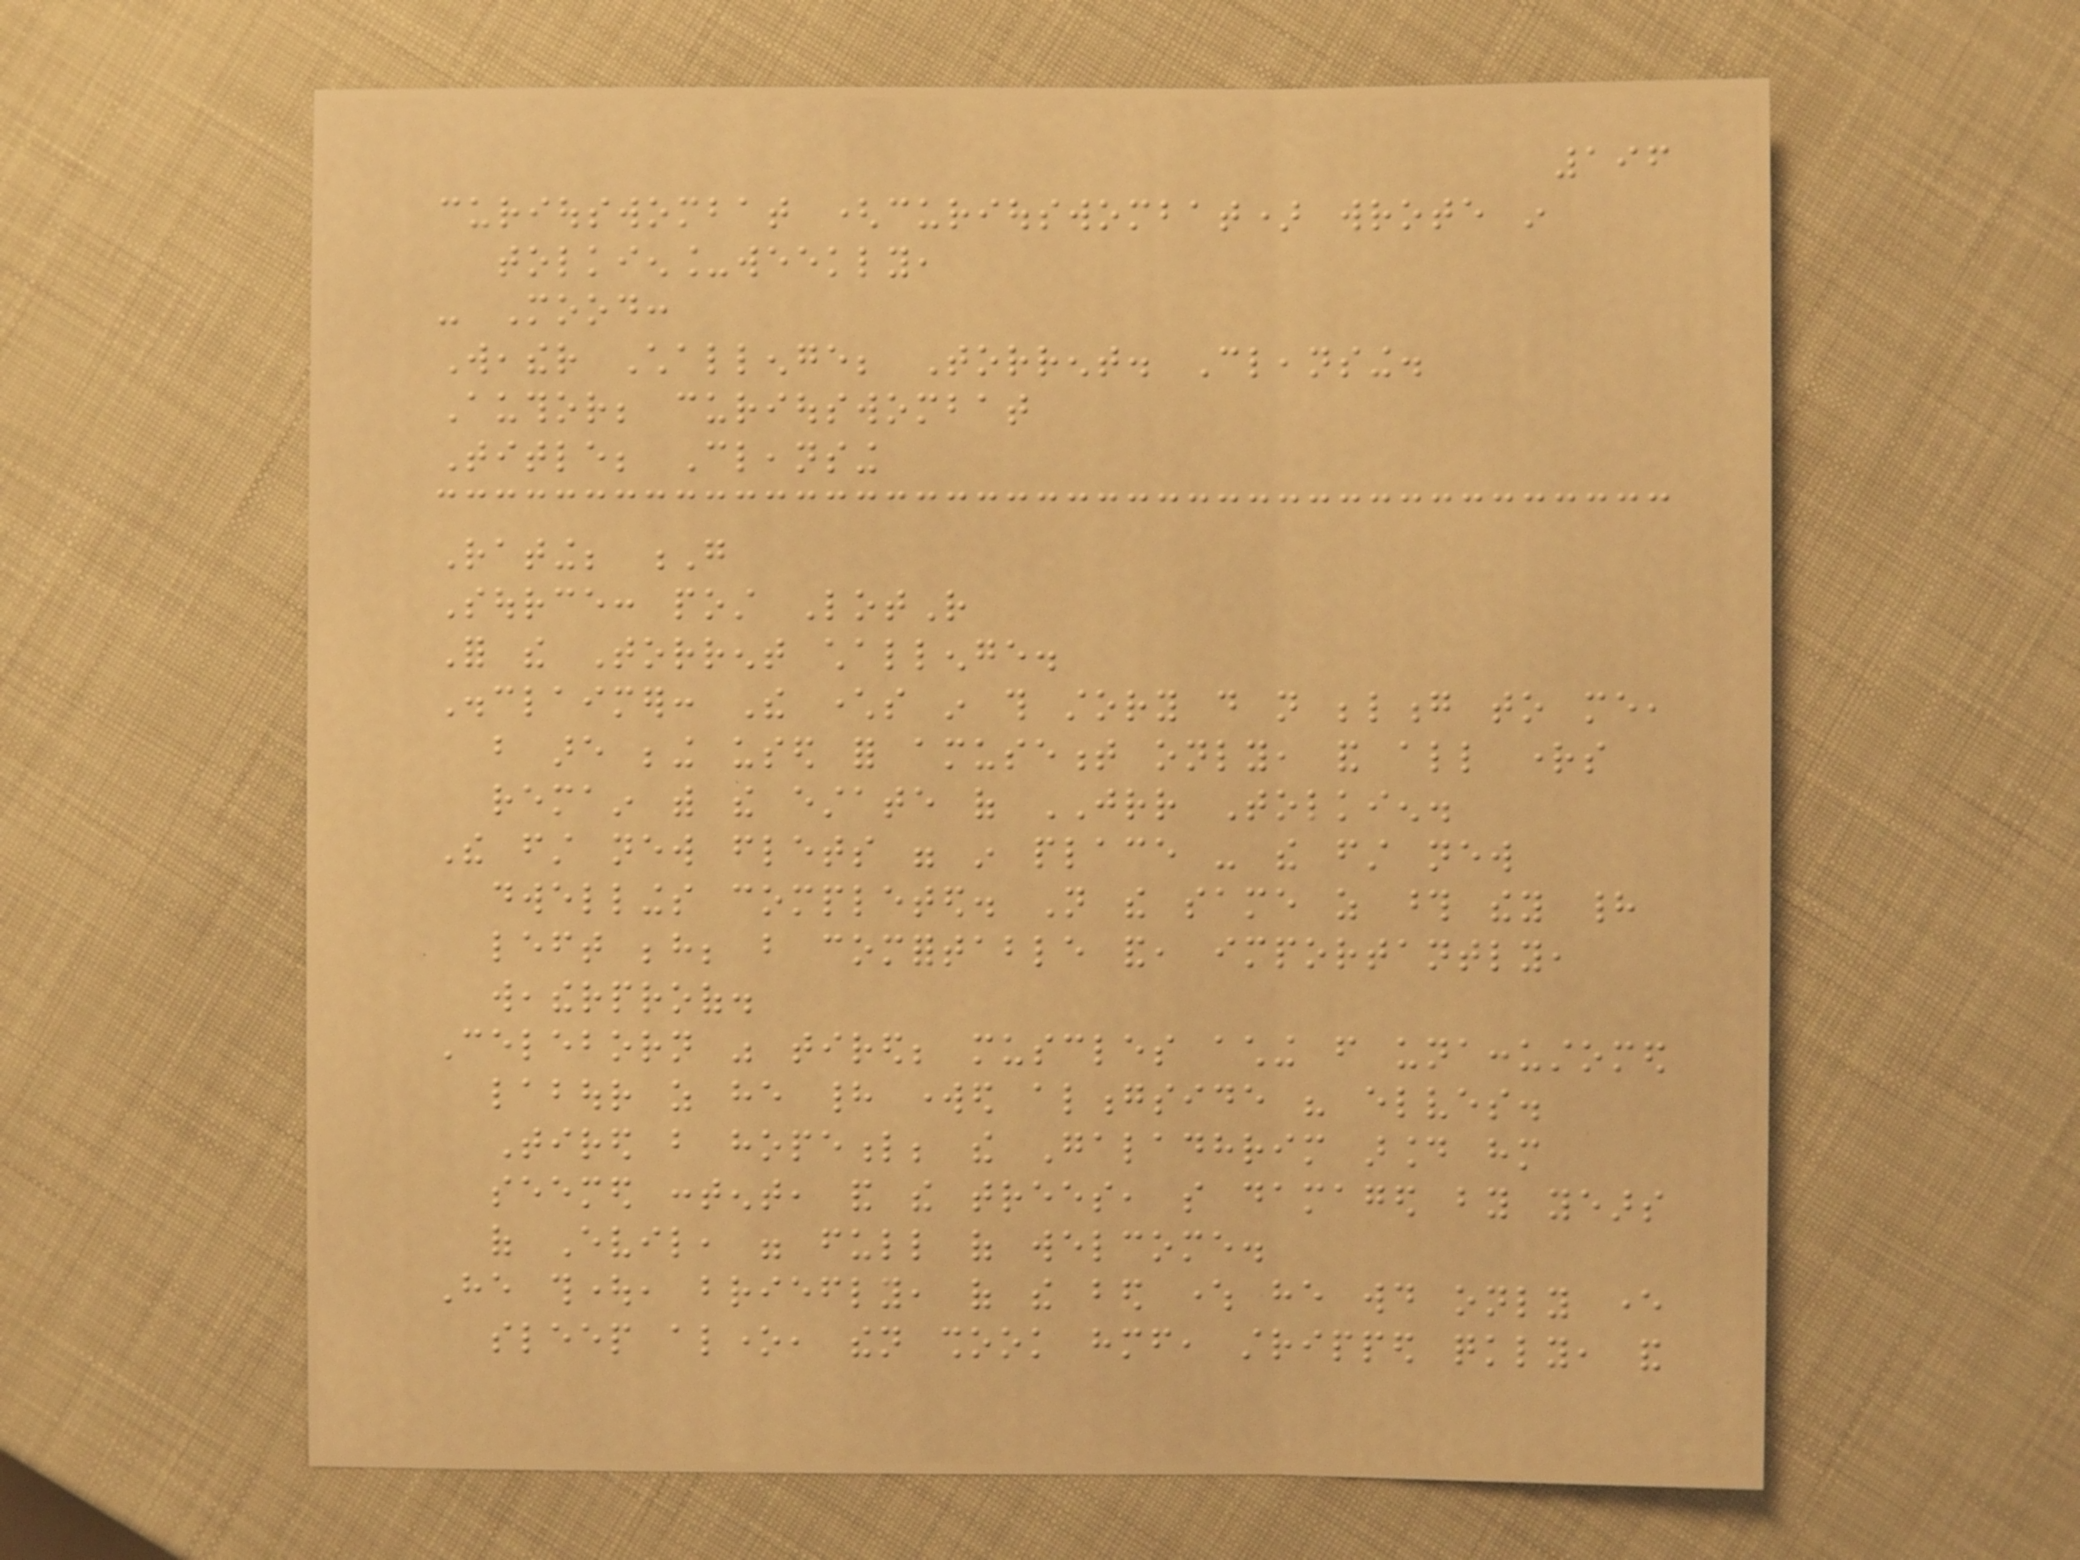196
curiouswombat (curiouswombat) wrote in
tolkien_weekly,
- Mood:
Weather Challenge; Torrent. Cleansing.
Author; curiouswombat
Title; Cleansing
Rating; G
Source: post LotR
For the Torrent challenge.
Disclaimer: The characters in this story do not belong to me,
but are being used for amusement only, and all rights
remain with the estate of JRR Tolkien.
The first new flets were in place - the first new
dwellings completed. Not the same as those they had
left behind; but comfortable and, importantly,
weatherproof.
Celeborn was tired; muscles aching from unaccustomed
labour as he had worked alongside his elves.
Tired but hopeful; the Galadhrim around him
seemed content, and the trees, so damaged by years
of Evil, were full of welcome.
He thought, briefly, of the bed where he would only ever
sleep alone, then shook himself, stripped quickly, and
